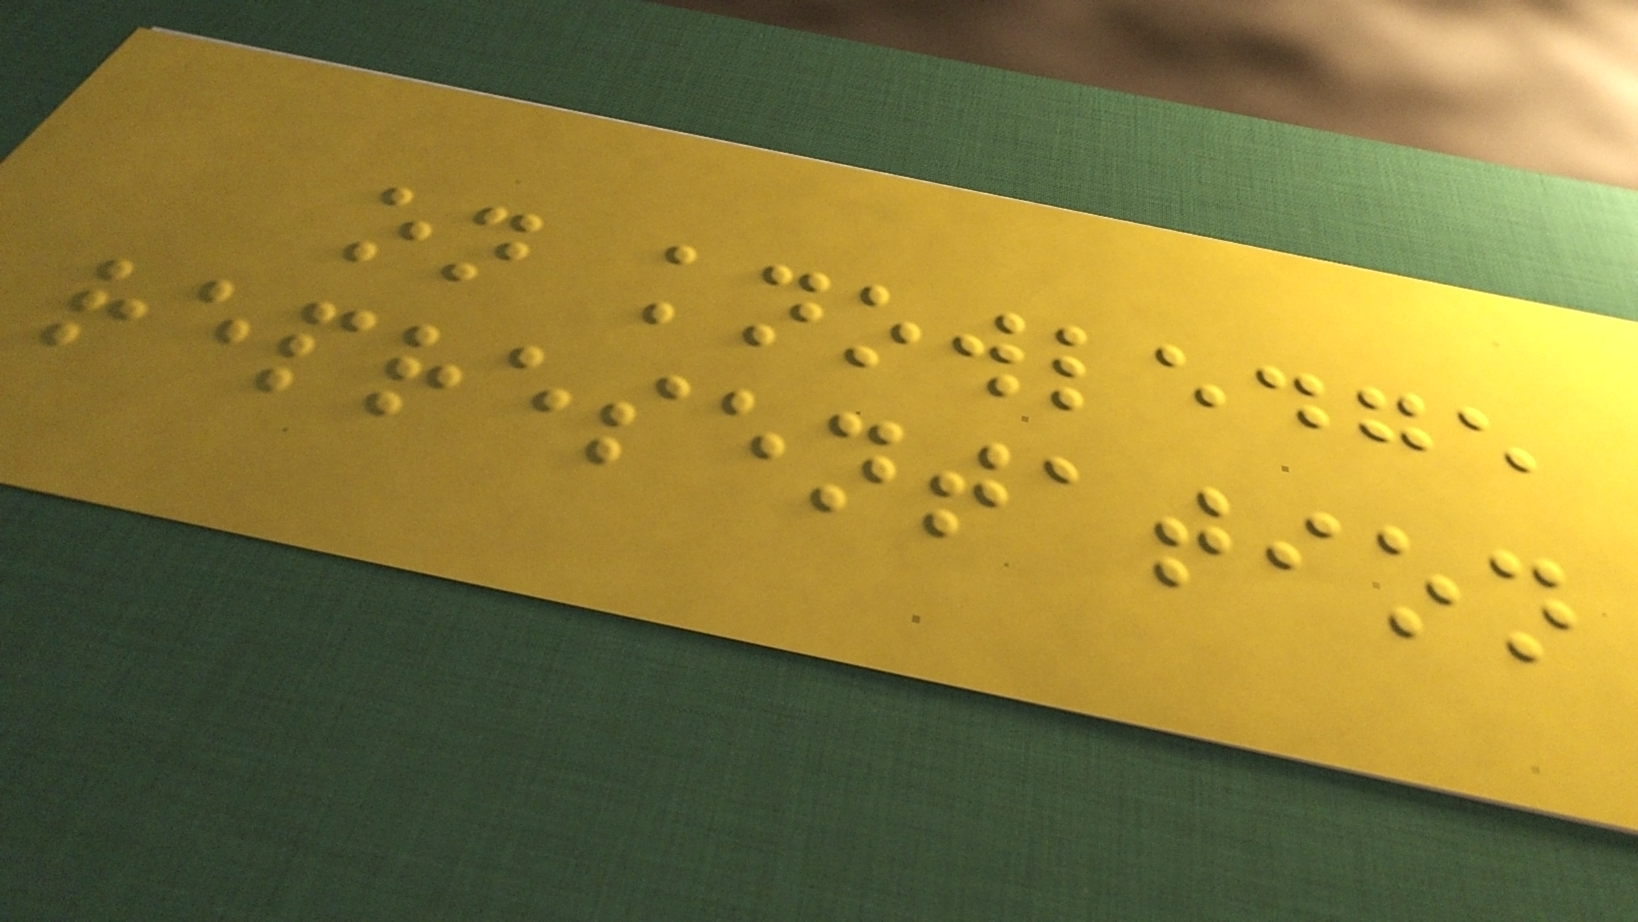on knowledge
representation
